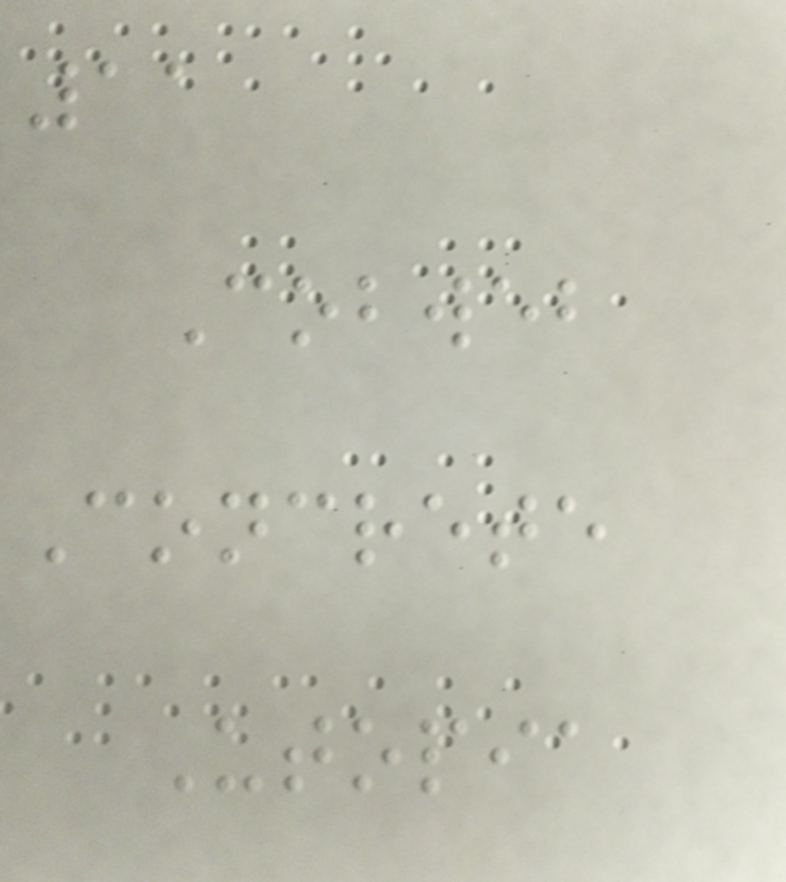11
Cobweb
Concrete
Utopia
